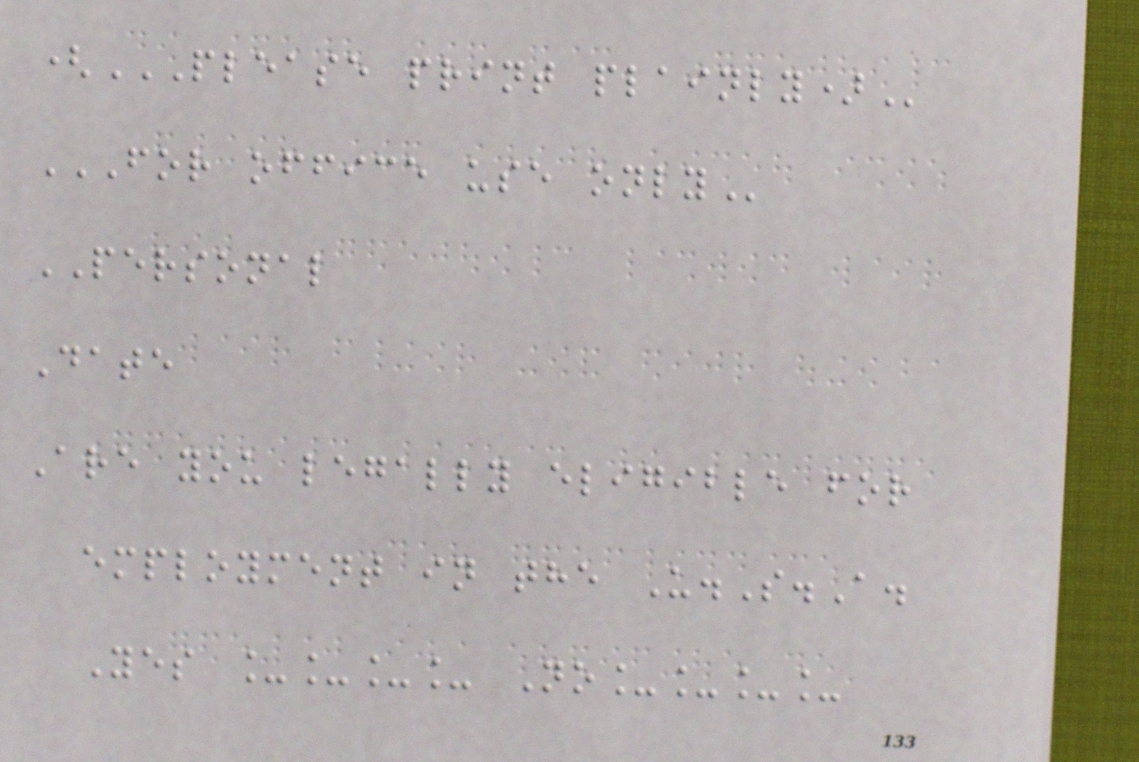(PLEASE PRINT PLAINLY)
FOR OFFICE USE ONLY
PERSONAL
Date
Are you legally eligible for
employment in the U.S.A.
Yes ____ No____
